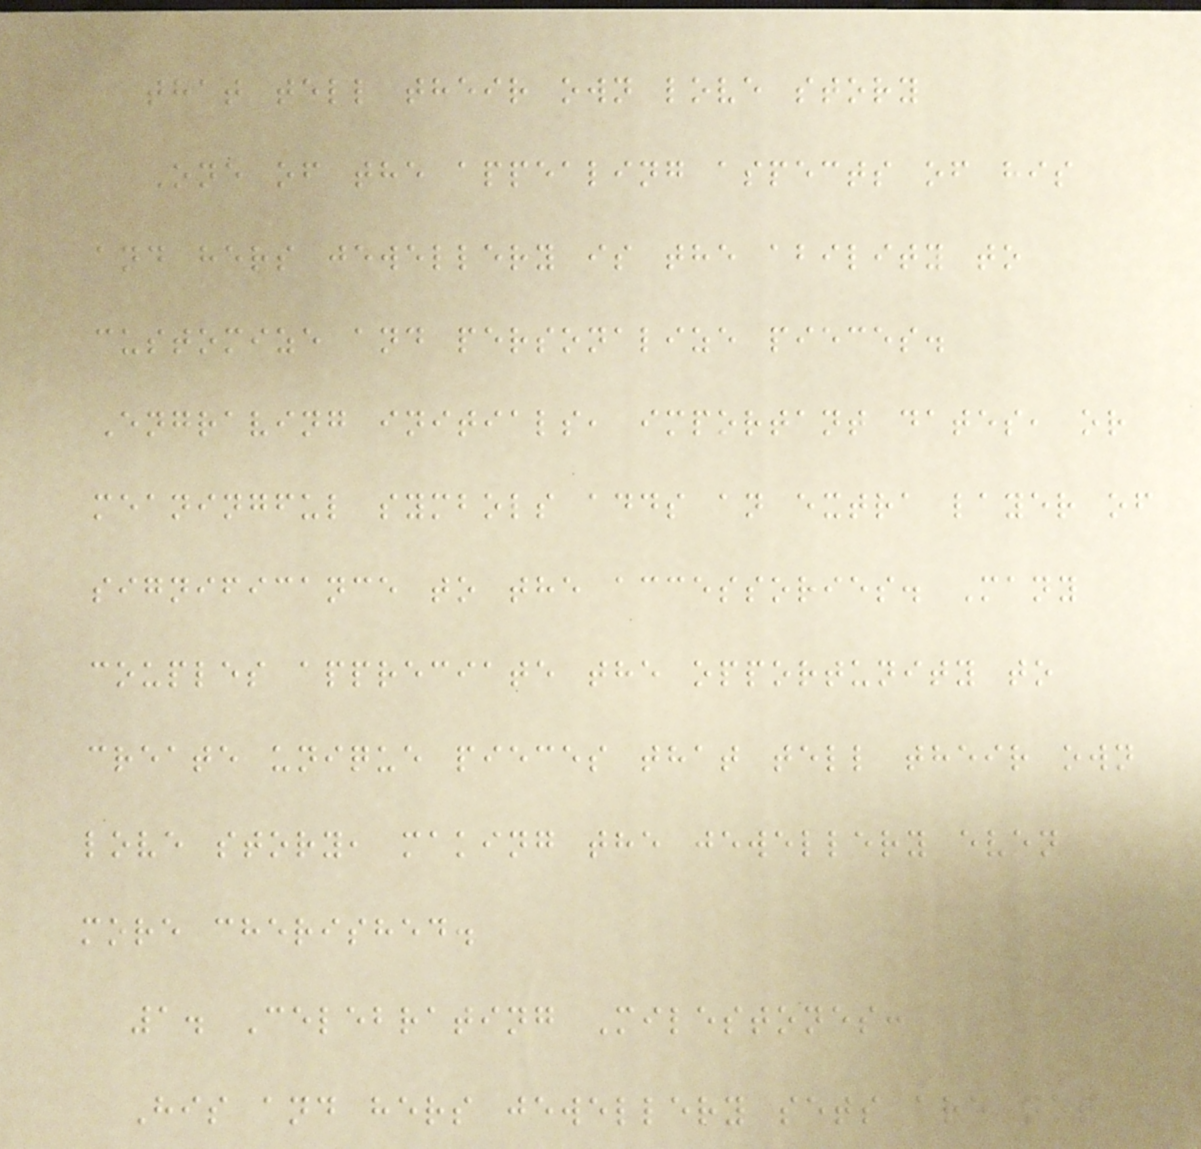that tell their own love story
One of the appealing aspects of his
and hers jewellery is the ability to
customize and personalize pieces.
Engraving initials, important dates, or
meaningful symbols adds an extra layer of
significance to the accessories. Many
couples appreciate the opportunity to
create unique pieces that tell their own
love story, making the jewellery even
more cherished.
1. Celebrating Milestones:
His and hers jewellery sets are not
